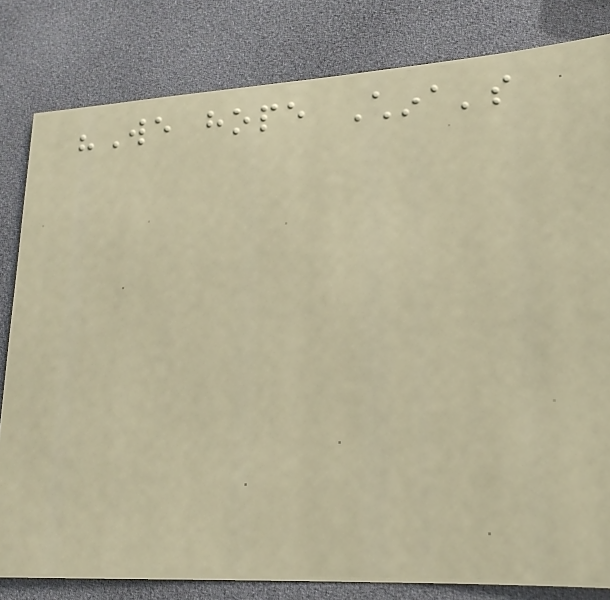"We hope China's
